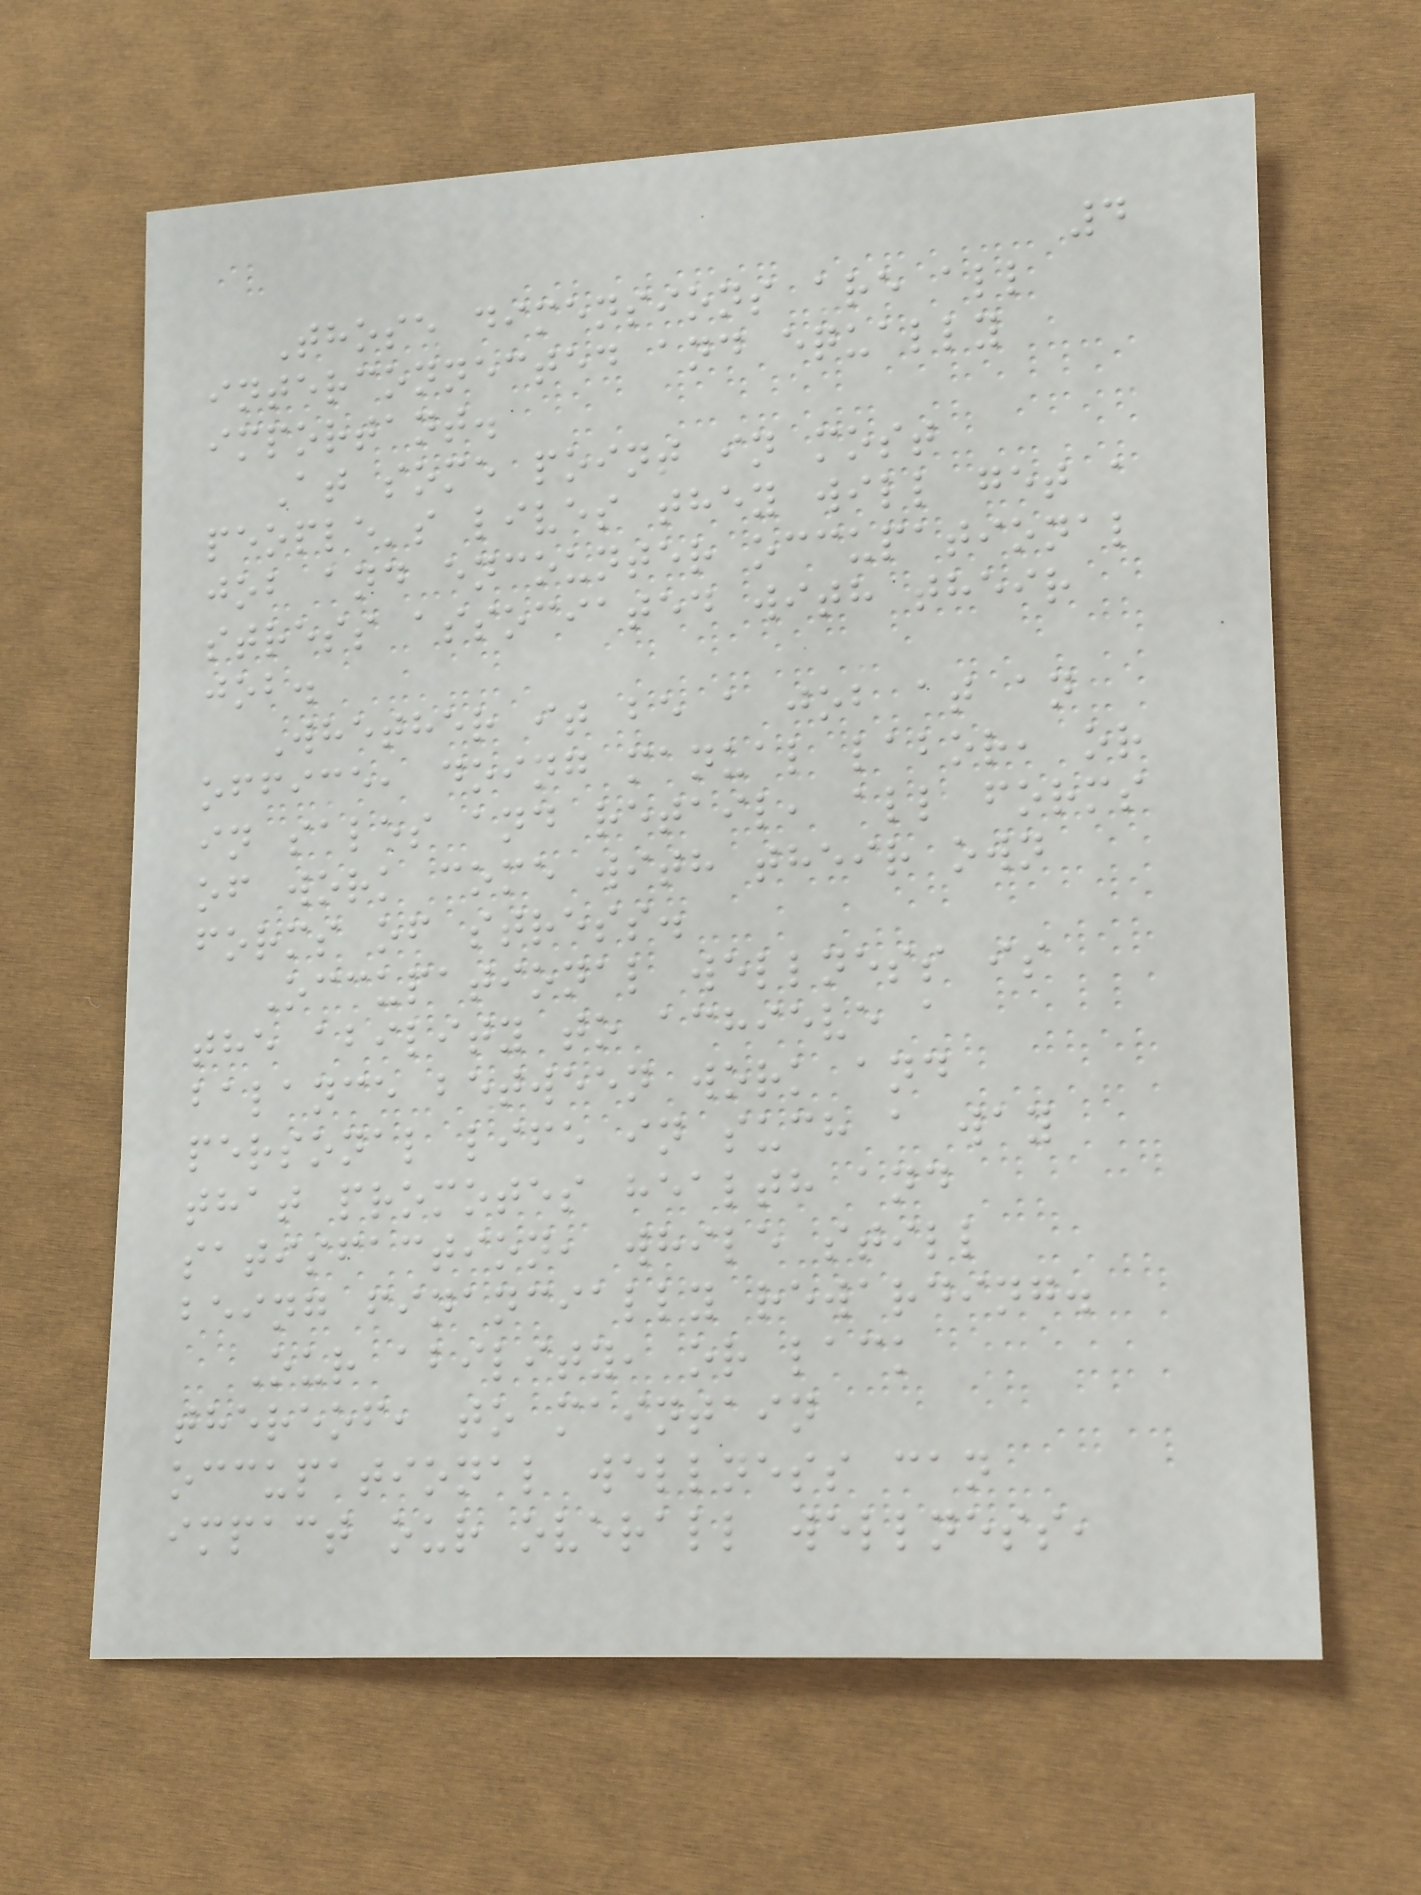4
Those dimensions are all
interconnected and equally
important.
At some point in most
people's lives they will get a
job and encounter occupational
stress associated with their
job.
Whether it be a job at an
office, doing manual labor, or
in sales and retail, all forms
of work come with their own
forms of stress.
Occupational wellness is
the ability to achieve a
balance between work and
personal life in such a way
that promotes health and
satisfaction, while still
being financially rewarding.
Our ability, or lack
thereof, to maintain
occupational wellness can
impact our overall wellness,
